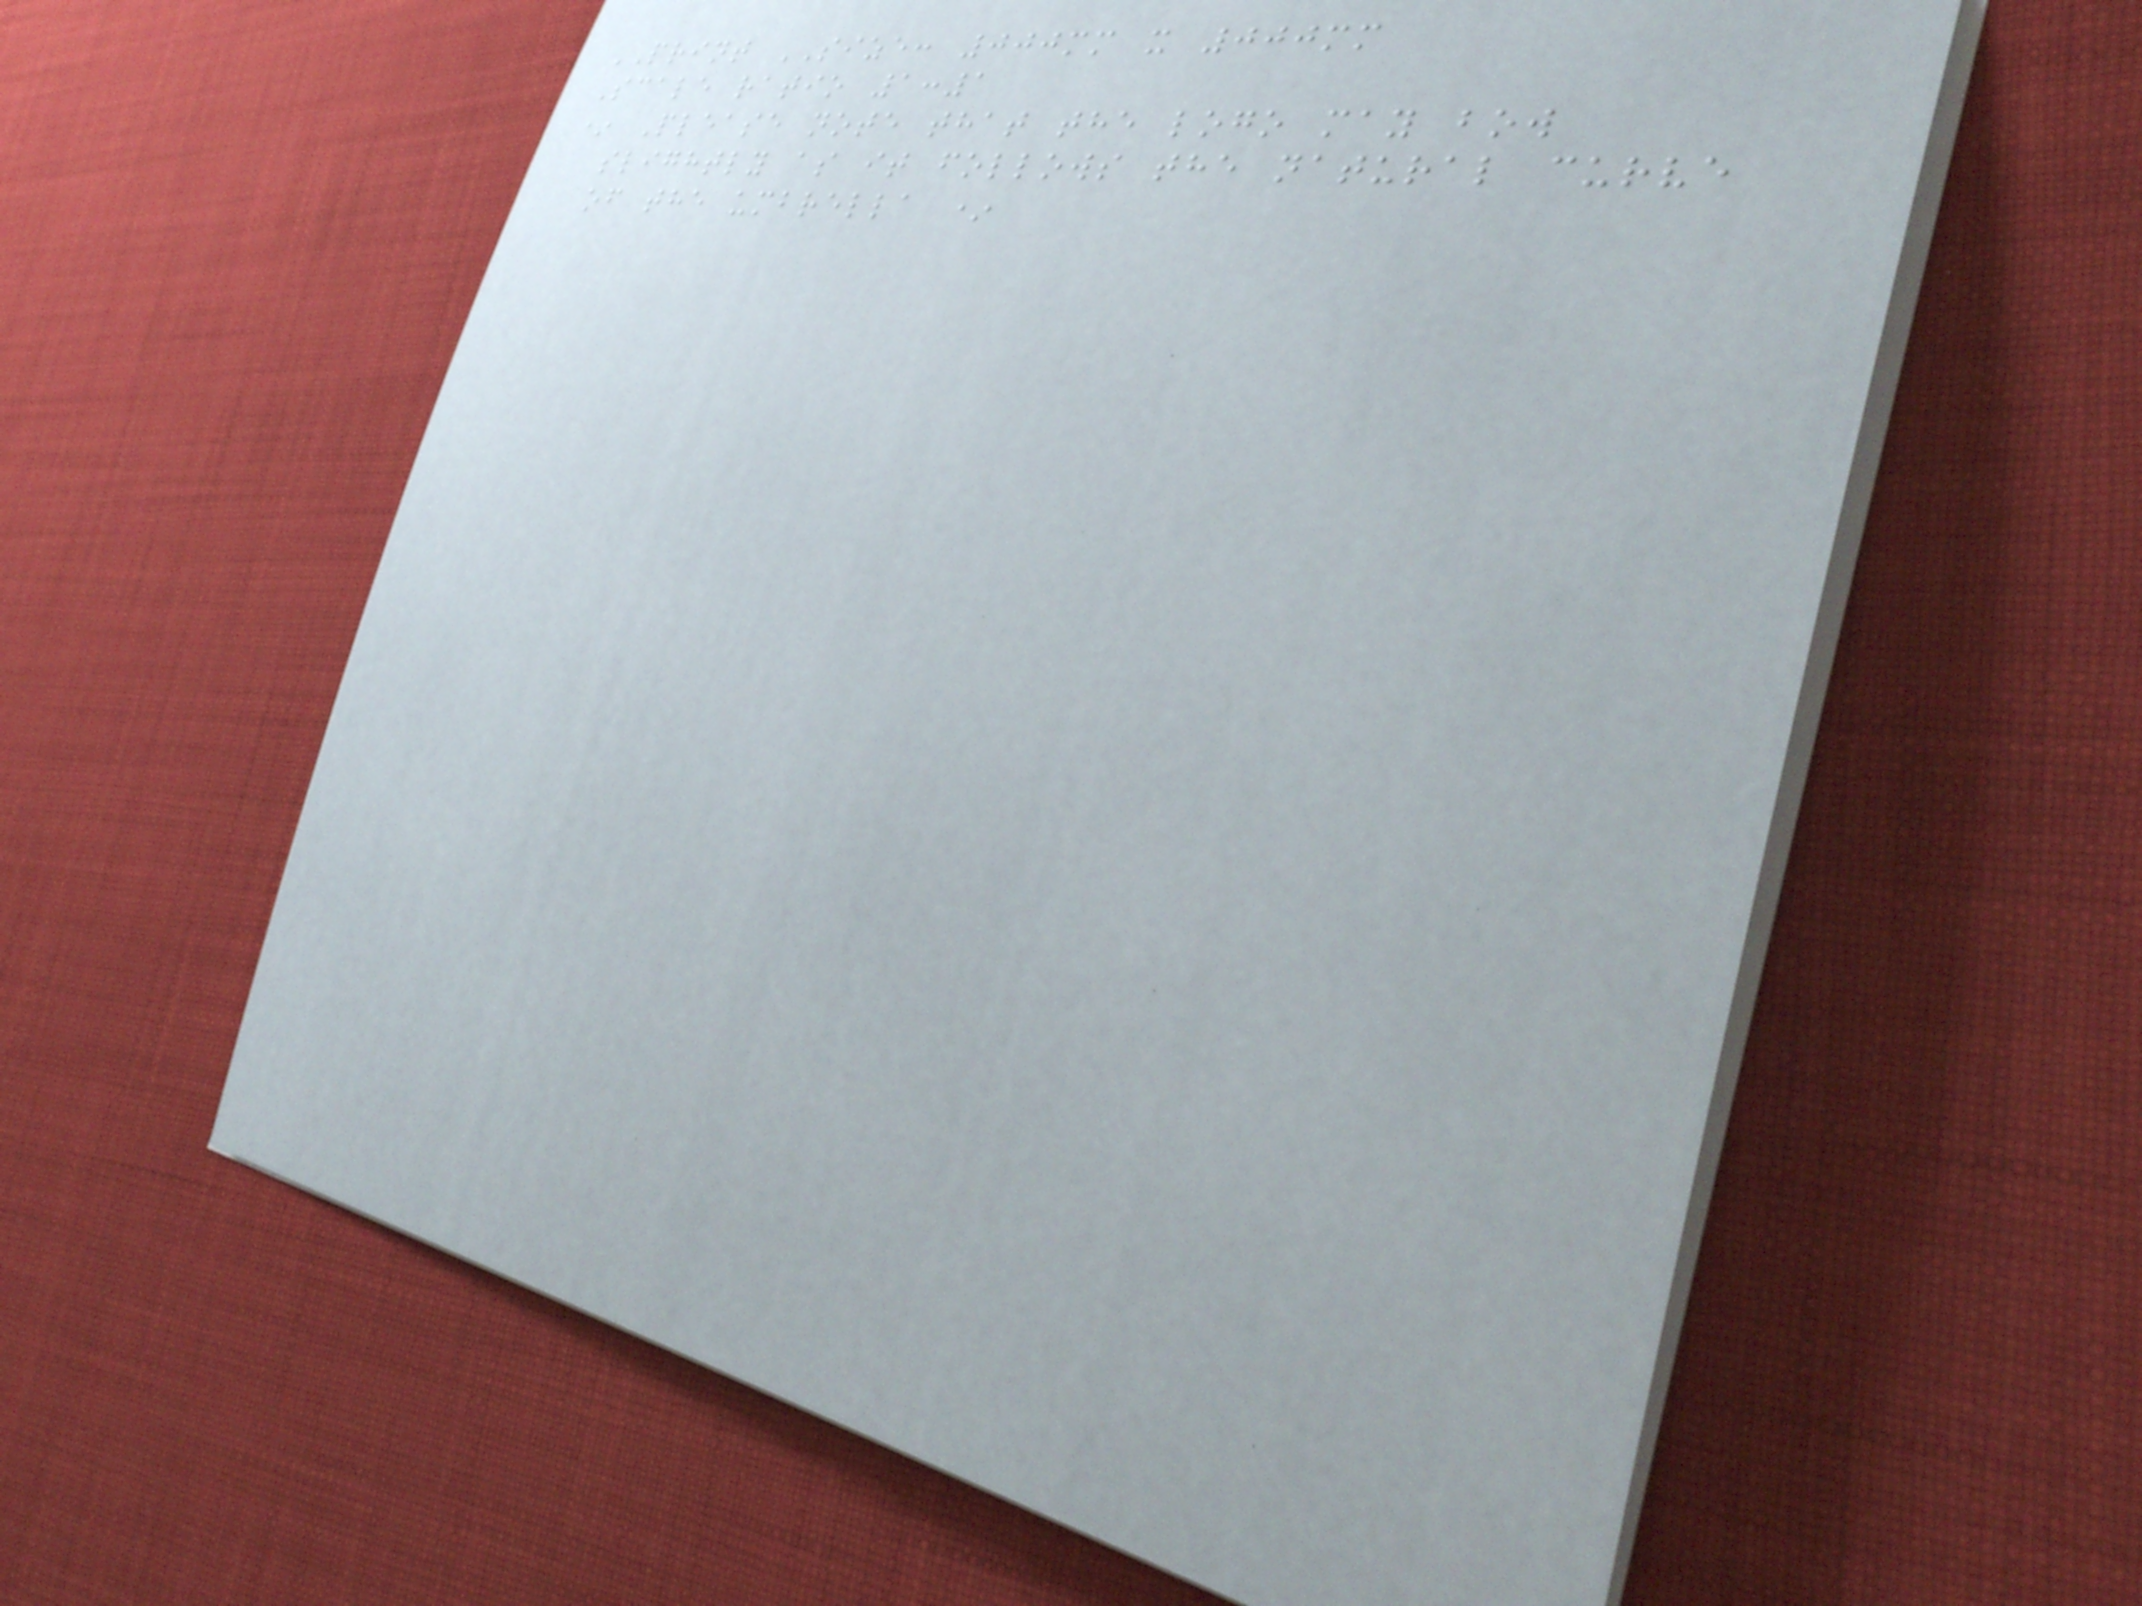PRINT SIZE: 000mm x 000mm
Scale ratio 1:1
* Please note that the logo may bow
slightly as it follows the natural curve
of the umbrella *
